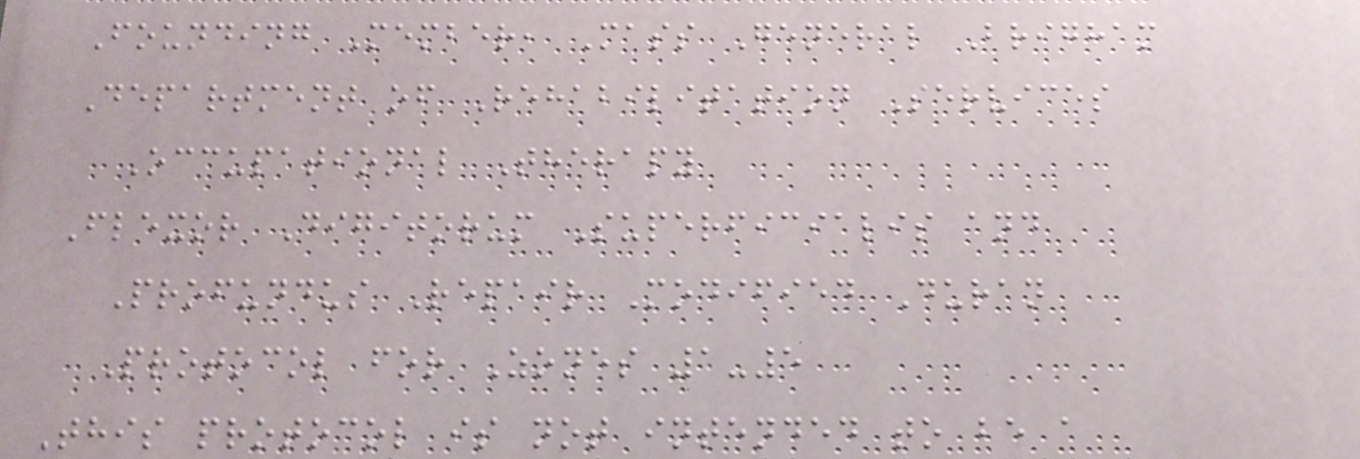Founding Member, Mass General Brigham
Department of Rehabilitation Services
Occupational Therapy
Flexor Digitorum Superficialis and
Profundus Repair Modified Duran
Protocol for Zones 1-5
This protocol is not intended to be a
